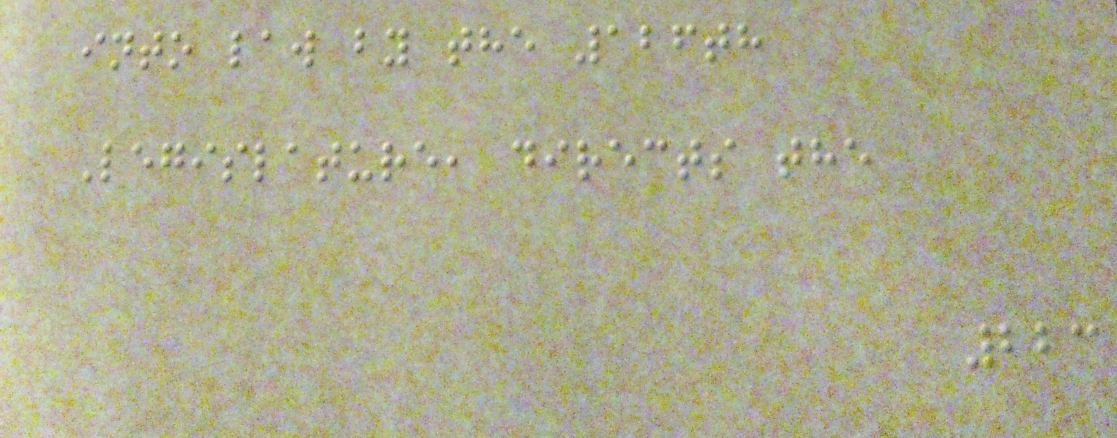into law by the 126th
Legislature, directs the
223
